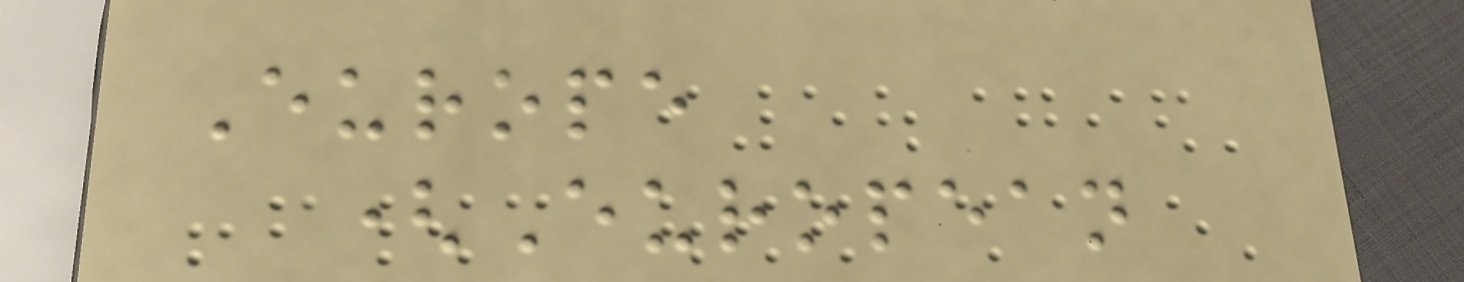Europe
(European
